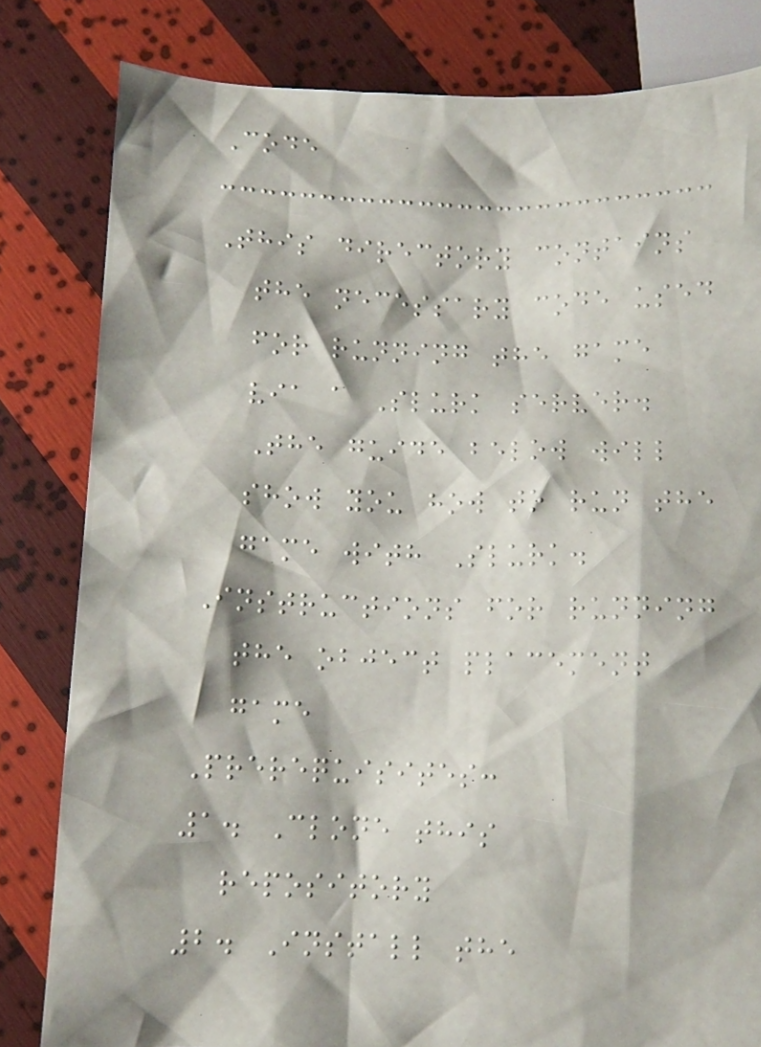Code
This directory contains
the necessary code used
for running the game
via a Slurk server.
The guide below will
show you how to run the
game with Slurk.
Instructions for running
the object placement
game
Prerequisites:
1. Clone this
repository
2. Install the
